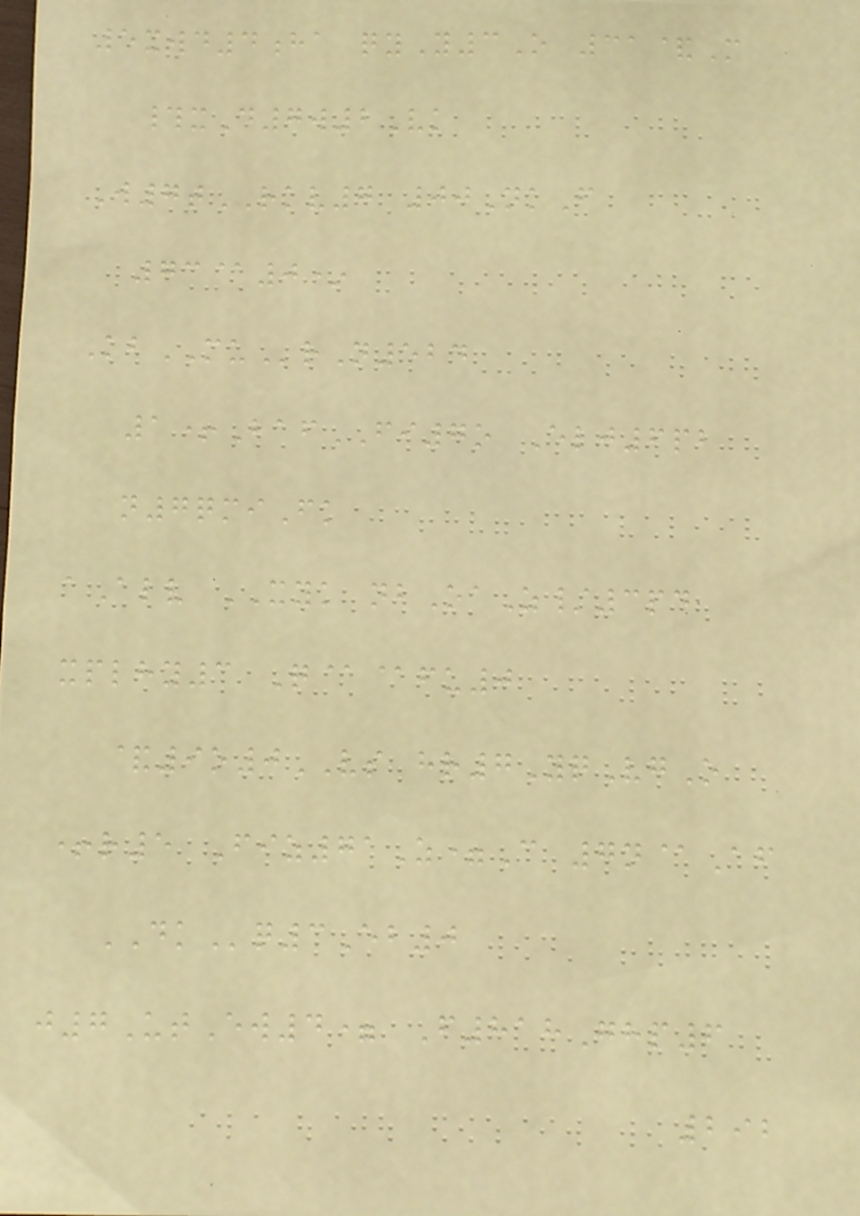5xwd4ha qyY3O 31&M
#xD7w2Vk
W7tRKV7 00NkF
73@0*
KbMUrN524
1+BafFI7o Elj6pb
n7qmiFk
aAlv XYK nbOaZ/3pd
xplhy3 Q@@fu0
&9o0VS hr7YqVgO
+r5 Fiz71Z=C 7n@Af
DKq3Eb0
j7UtEw4= F818Ghp6
292
